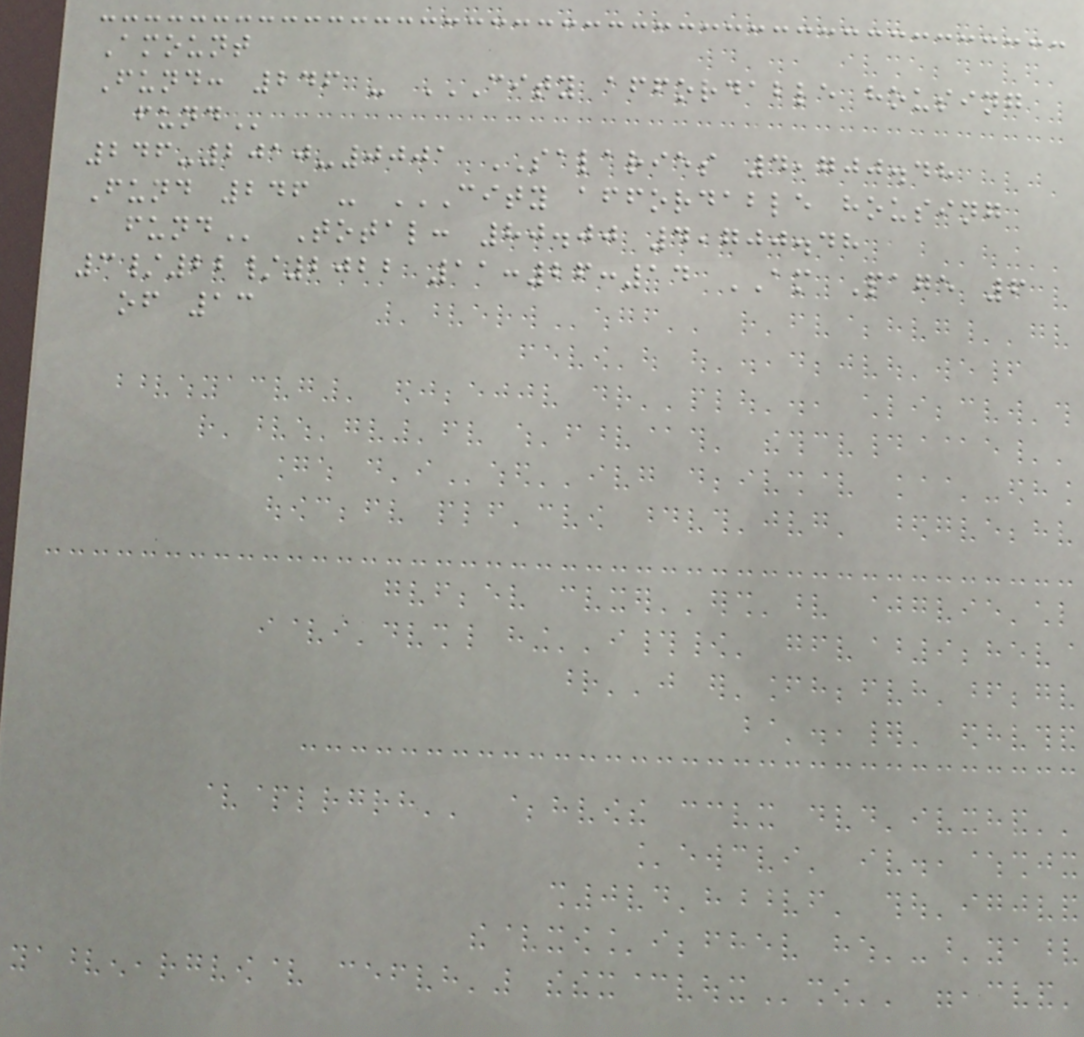Amount
Fund: 246 - CITY AFFORDABLE HOUSING
FUND
246-2010-0001 SALARIES 4,700.48
Fund 246 - CITY AFFORDABLE HOUSING
FUND Total: 80.00 4,700.48
3/22/2022 11:26:14 AM Page 6
of 13
